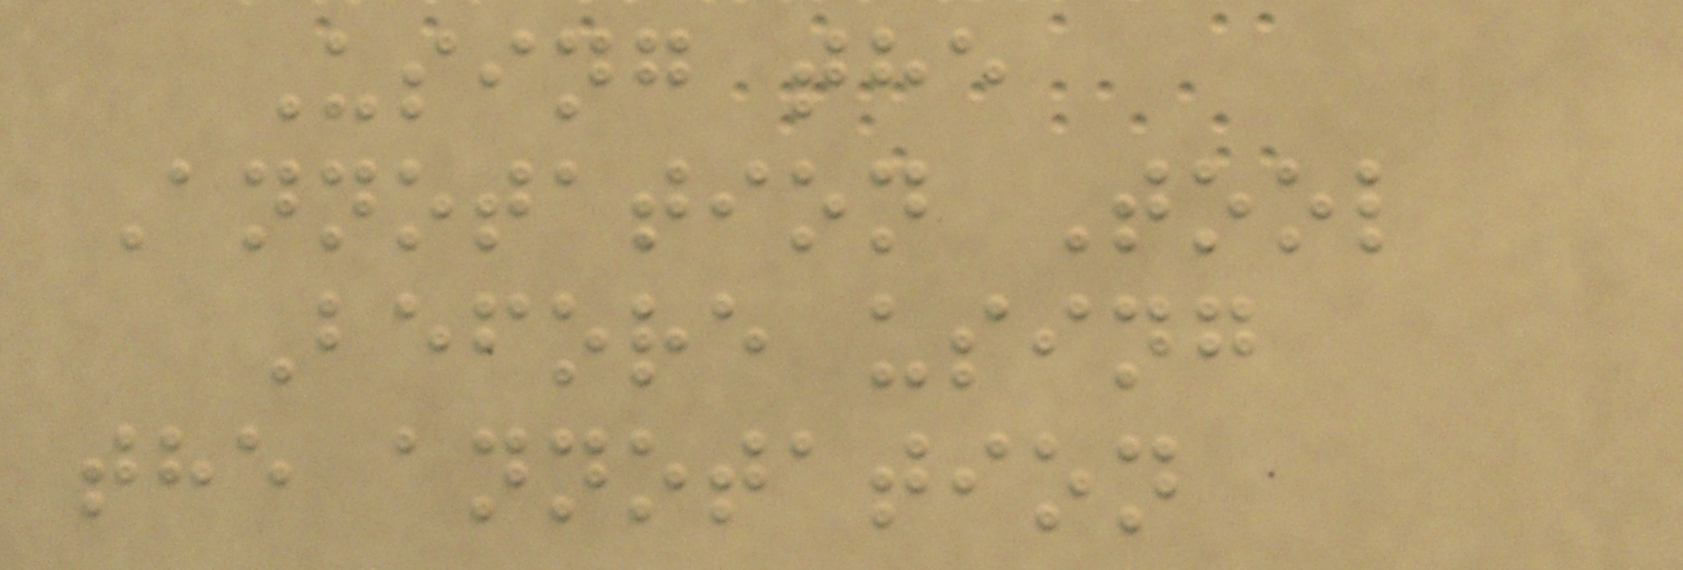Using the
Annotation Tool
Before using
the annotation
